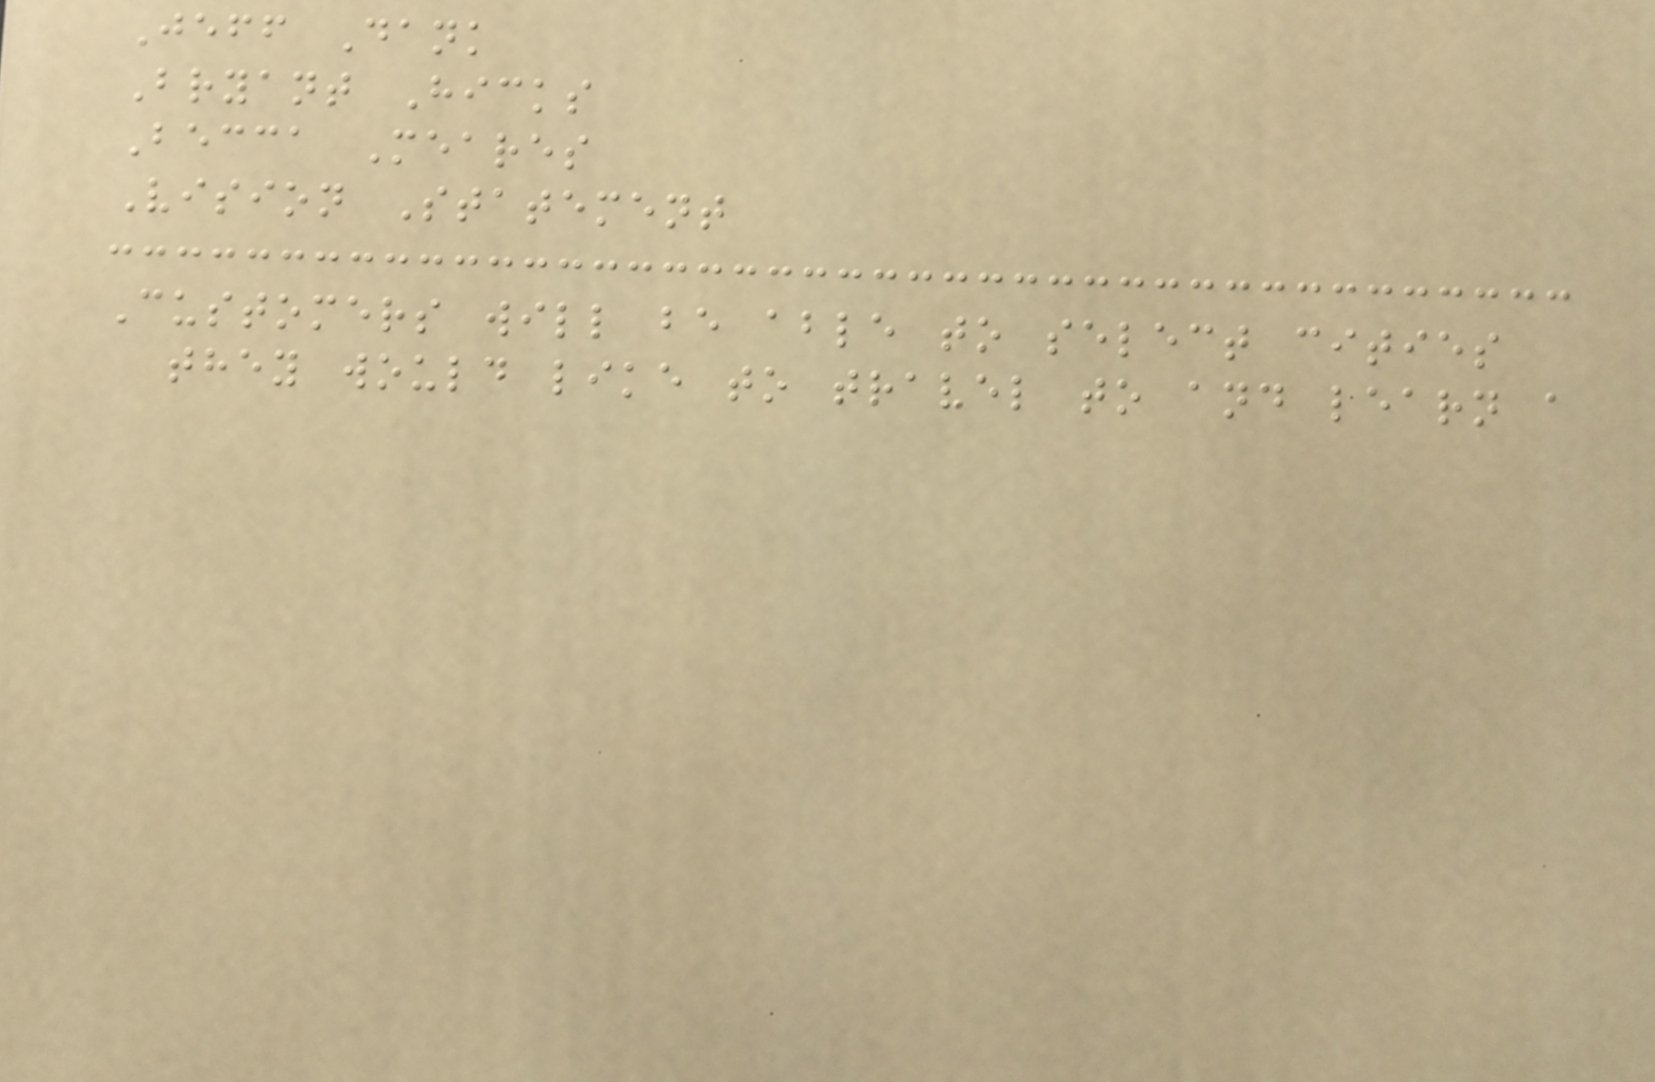Jeff Dank
Bryant Hicks
Becca Meares
Vision Statement
Customers will be able to select cities
they would like to travel to and learn a
